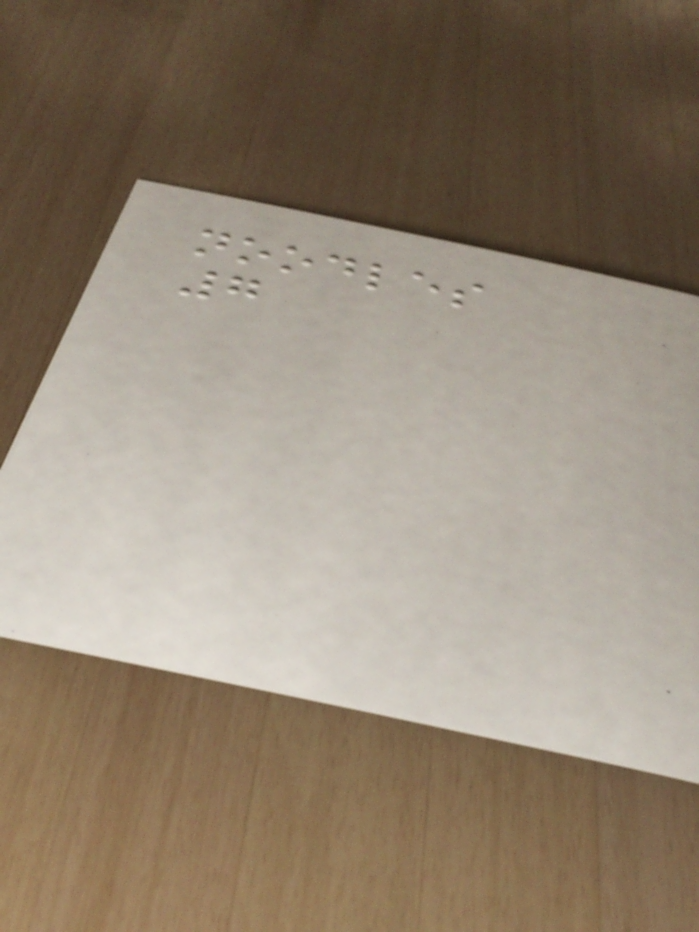noodles
7
